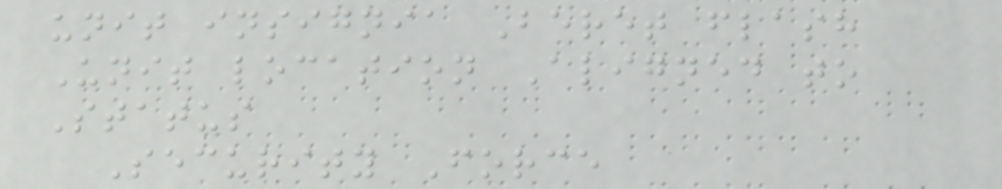unit insignia Beret flash
Unit location Aligned to
Status
Security Force
